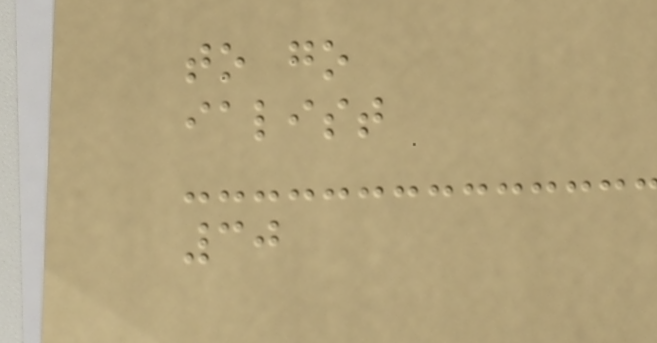to go
ialist
30
